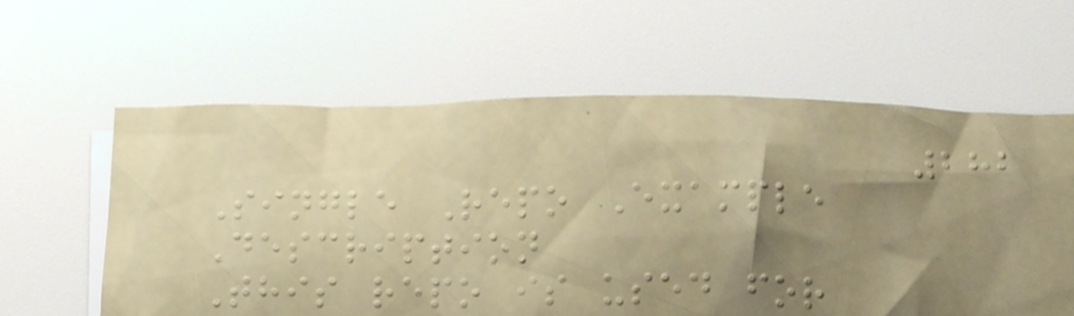282
Single Repo Example
Description
This repo is used for
